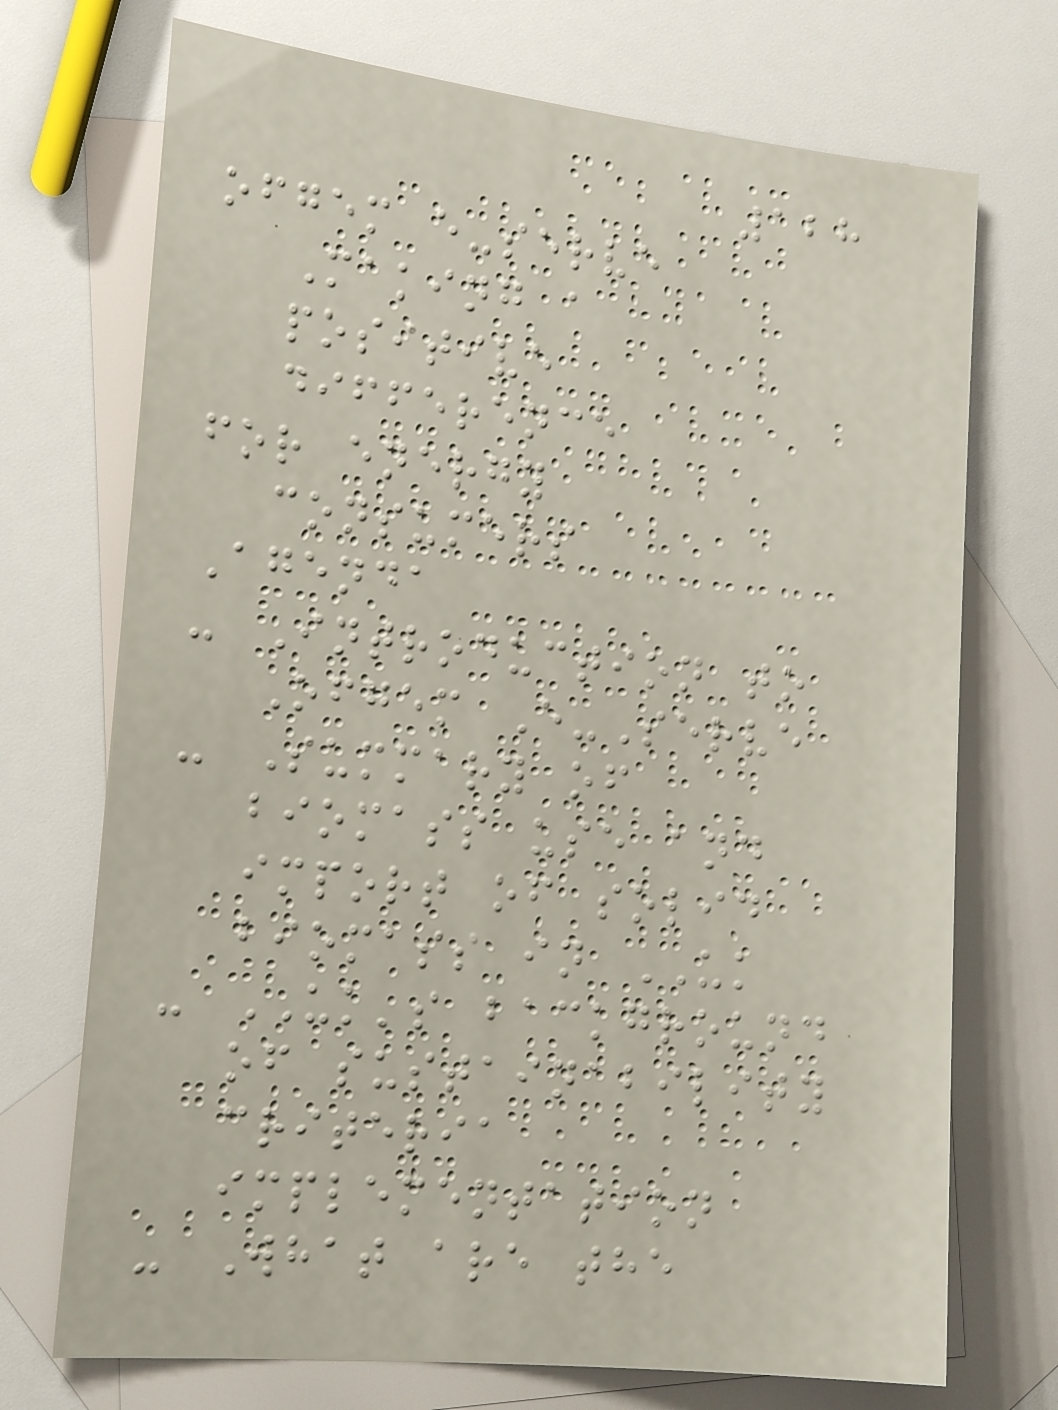128
ofgem e-serve
Making a
positive
difference
for energy
consumers
Agenda
- Introduction to
Ofgem E-Serve
- Summary of
biomass use and
import of solid
biomass in UK
- UK's background
of sustainability
criteria
implementation
- What are the
